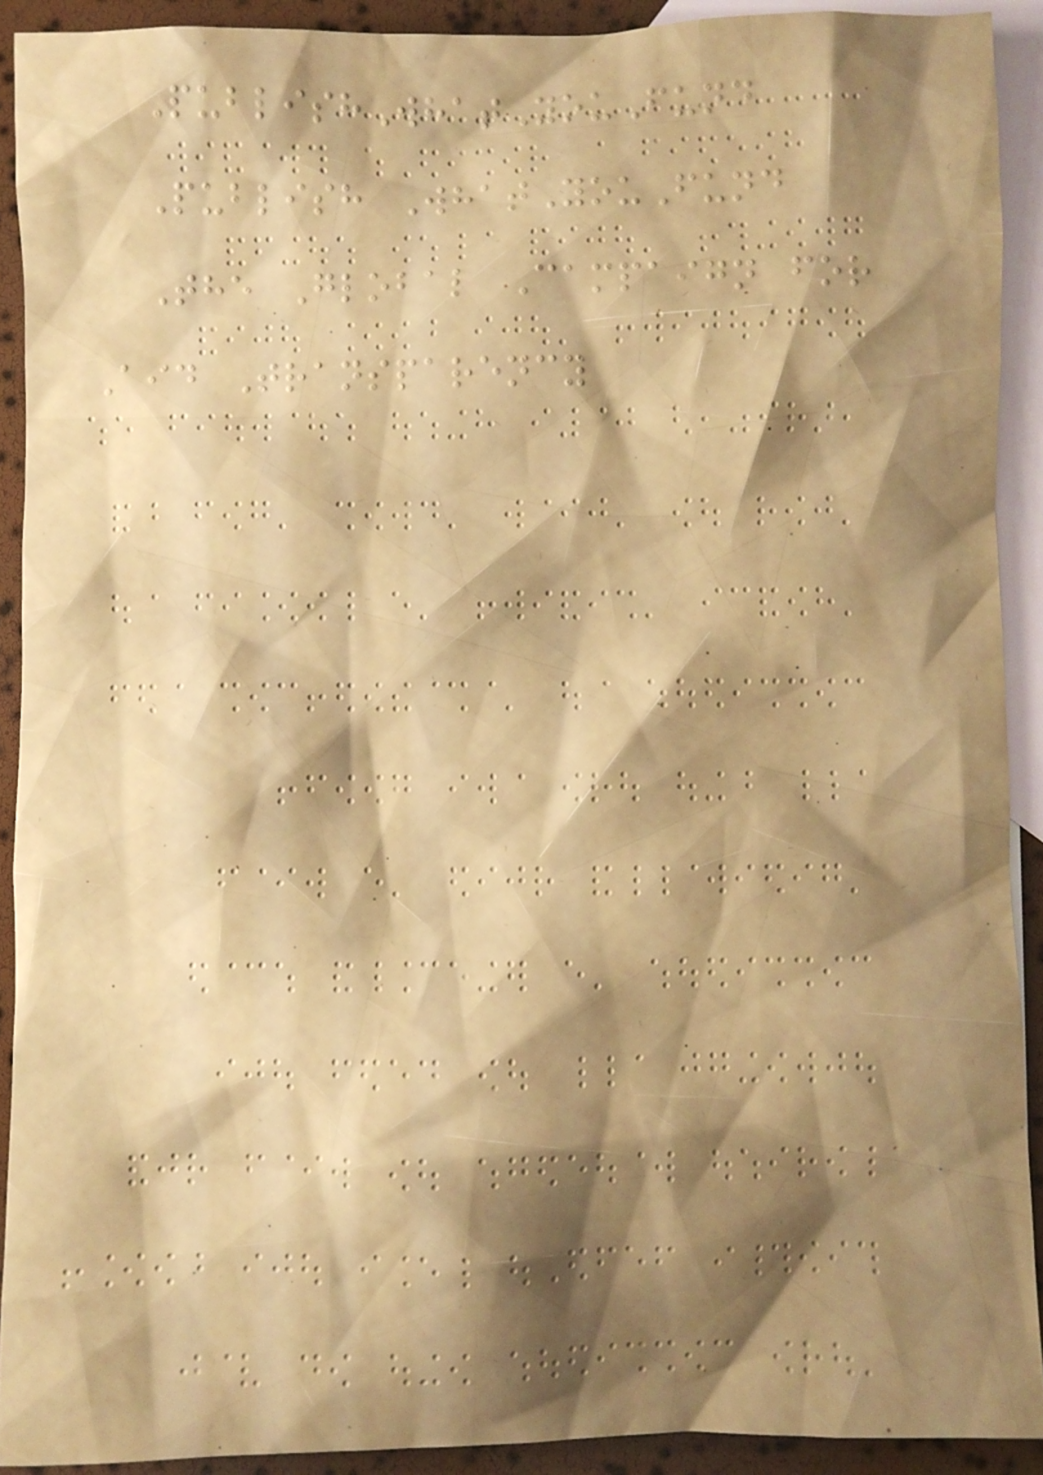PublishWhatYouFund
Publish WhatYouFund
The Global Campaign for
Aid Transparency
